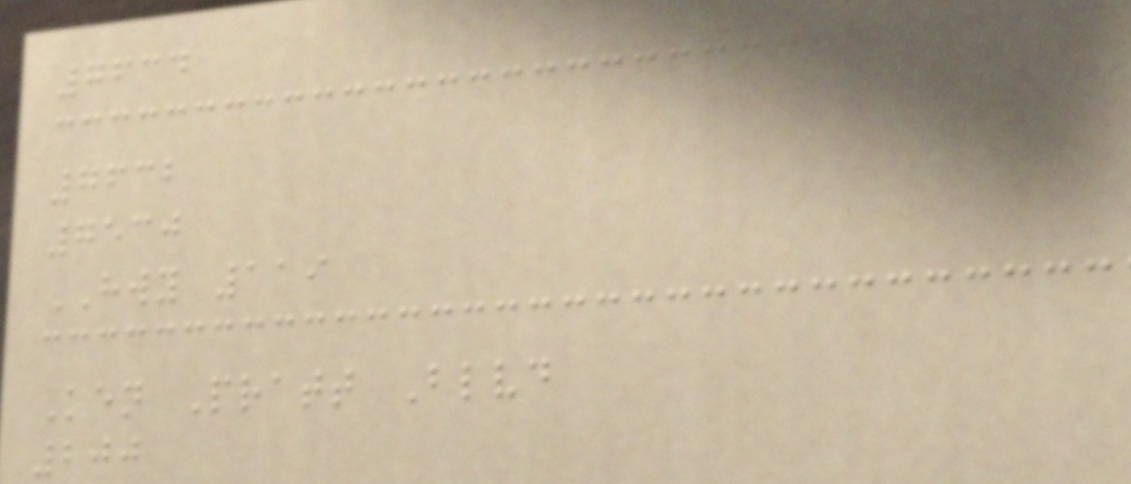7634
7632
7530
HWY 119
Ken Pratt Blvd
200
